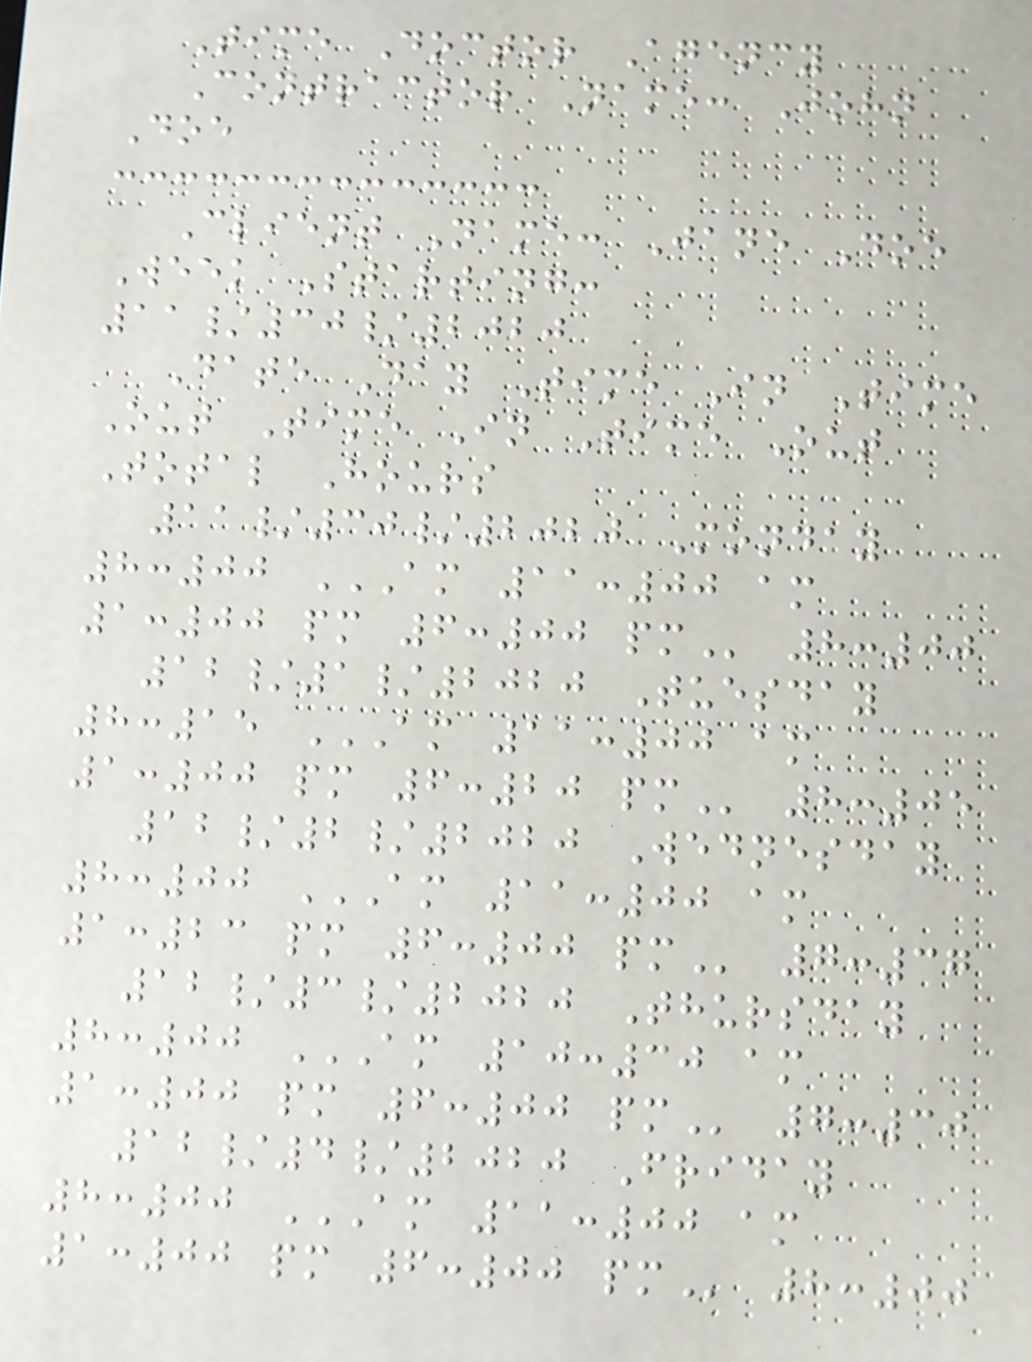Time Doctor Agency
Contractor Name: John
Doe
Client Name: Jane Doe
Week Starting:
11/30/2020
Date Day Time In Time
Out Time In Time Out
Total Hours
11/30/2020 Monday
8:00 AM 11:00 AM
1:00 PM 6:00 PM 8:00
12/1/2020 Tuesday
8:15 AM 11:00 AM
1:00 PM 6:20 PM 8:05
12/2/2020 Wednesday
8:00 AM 11:00 AM
1:23 PM 6:00 PM 7:37
12/3/2020 Thursday
8:00 AM 10:30 AM
1:00 PM 6:00 PM 7:30
12/4/2020 Friday
8:00 AM 11:00 AM
1:00 PM 6:00 PM 8:00
